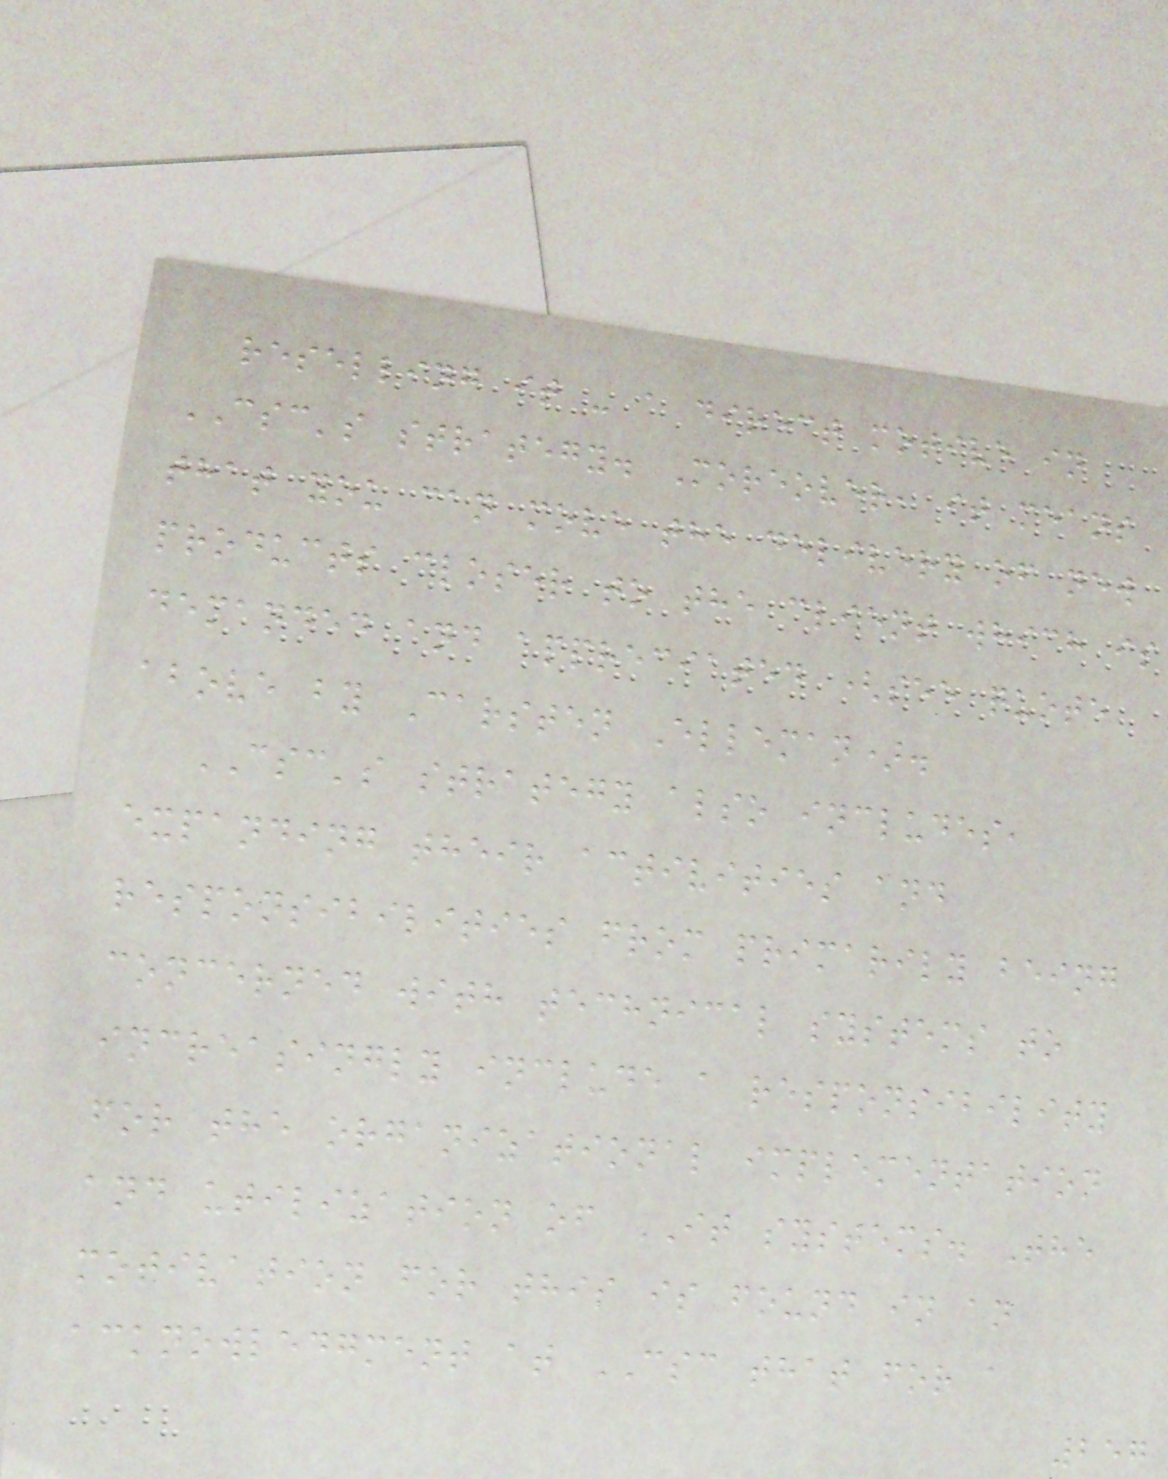reselling it - a direct motive in
CSC's strategy. Moreover, it means
that you can move the delivery of new
products closer to the client which is
demanded and appreciated (see quote
above by Carsten Elleman).
CSC's strategy also includes,
expanding their activities and
responsibilities from primarily being
concerned with technical systems to
increasingly include a responsibility
for the organizational implementation
and utilization of IT systems. The
motivation for this is found in an
acknowledgment at CSC that for a
257
